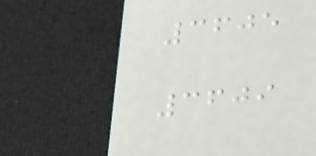3605
3609
